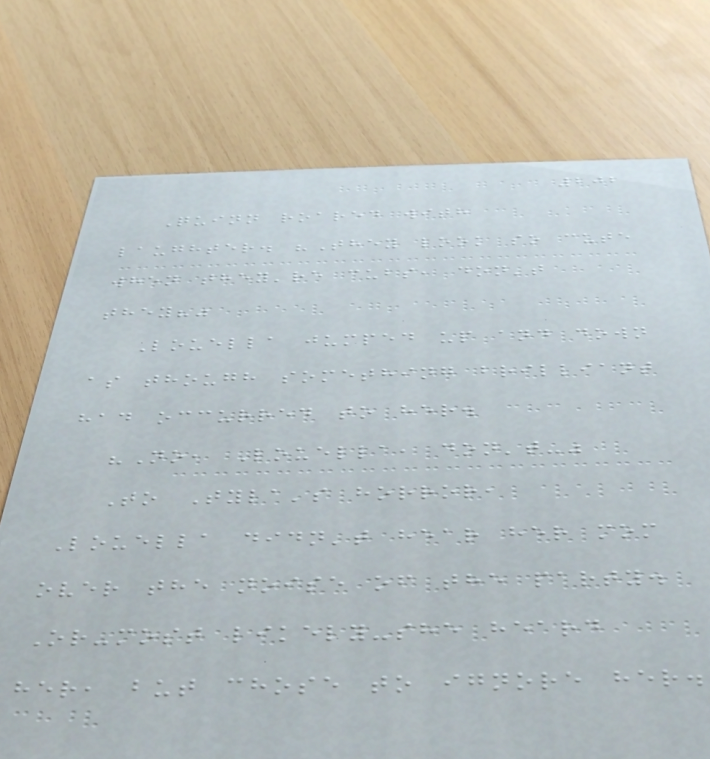202
Quinn roared with
laughter. "They look so cute
when they're cubs, don't
they?"
Louella jumped up and down
as though something brilliant
had occurred to her.
"No, Louella, don't-"
To Tyla's horror,
Louella didn't hear her mom
over the noise of the party.
Or-most likely-she heard
her, but chose to ignore her.
